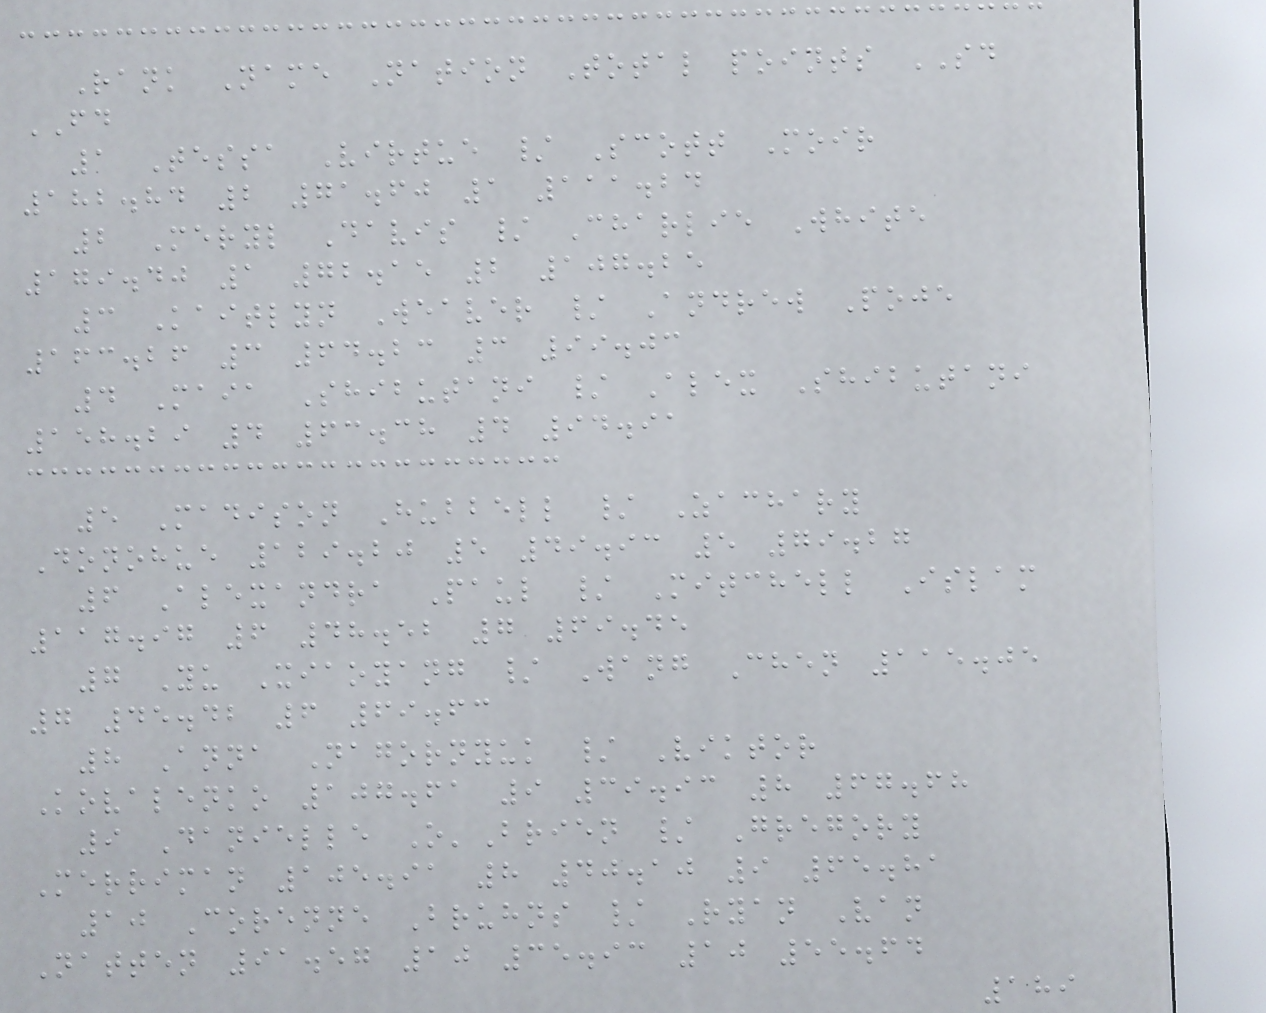Rank Name Nation Total points SD
FD
1 Tessa Virtue / Scott Moir
182.84 2 71.60 1 111.24
2 Meryl Davis / Charlie White
179.40 1 72.15 2 107.25
3 Kaitlyn Weaver / Andrew Poje
163.26 3 64.23 3 99.03
4 Maia Shibutani / Alex Shibutani
158.29 4 63.38 4 94.91
5 Madison Hubbell / Zachary
Donohue 129.20 5 49.93 5 79.27
6 Alexandra Paul / Mitchell Islam
117.97 6 48.52 7 69.45
7 Yu Xiaoyang / Wang Chen 115.05
7 45.42 6 69.63
8 Anna Nagornyuk / Viktor
Kovalenko 107.61 9 39.93 8 67.68
9 Danielle O'Brien / Gregory
Merriman 105.91 8 40.10 9 65.81
10 Corenne Bruhns / Ryan Van
Natten 91.57 10 35.93 10 55.64
189
